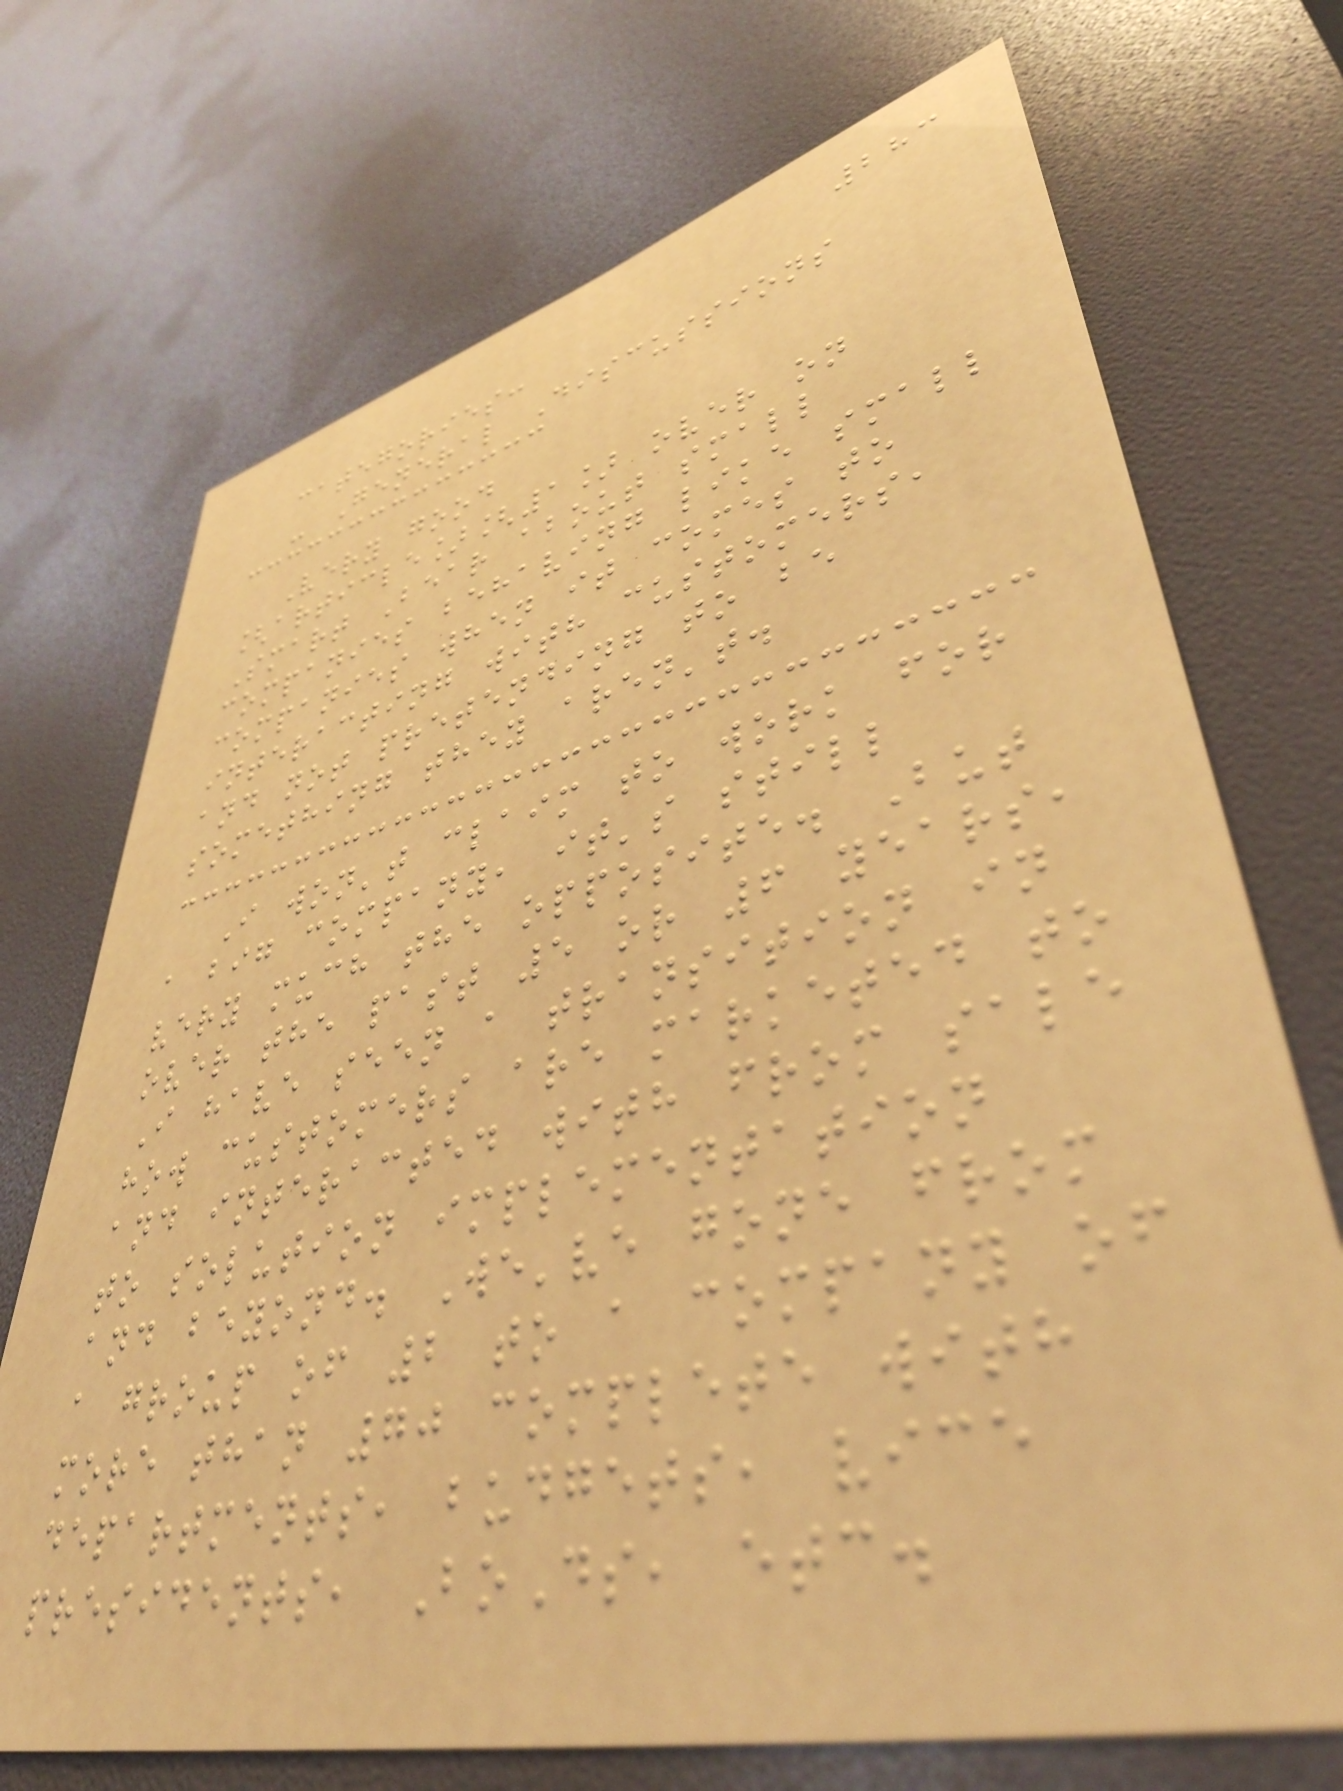283
categories:
- General Discussions
Very good
[article][1] over on
Smart Bear about small
companies behaving like small
companies when it comes to
interacting with customers,
and not pretending to be
something they aren't.
I won't claim to work for
a big company, it's still
very much the opposite. But
over the past 5 or 6 years,
I have seen a transition in
how customers are marketed to
and interacted with from sale
to solution implementation
and beyond. We've gone from
a group of 2 to a company of
more than 70 complete with
departments, budgets, vice
presidents, BoDs, etc.
